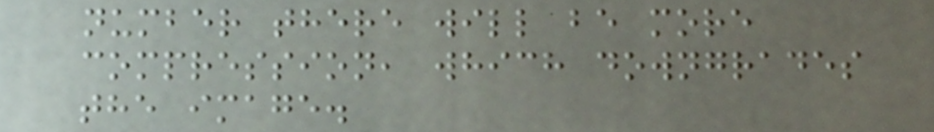number there will be more
compression, which downgrades
the image.
